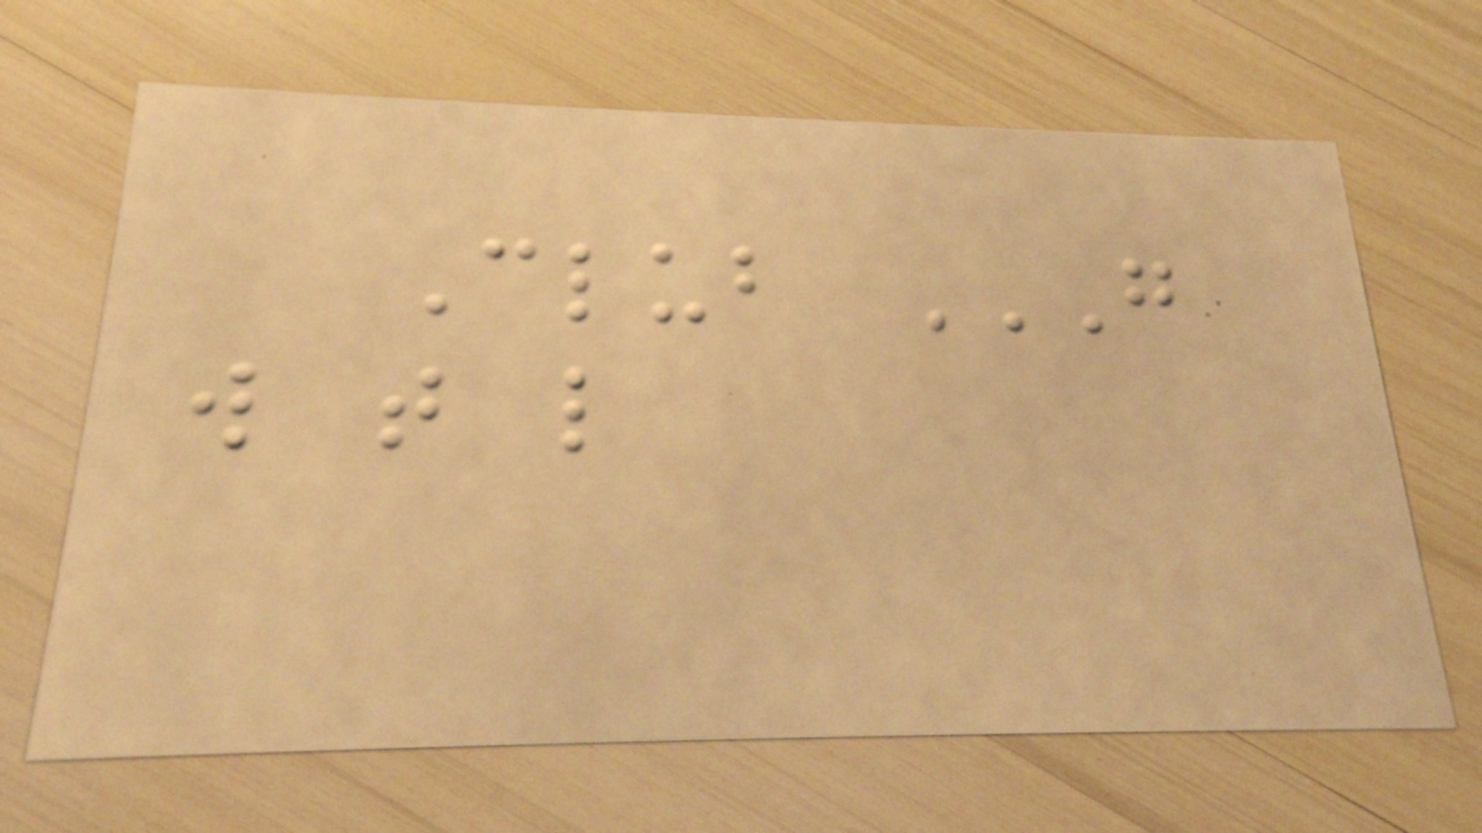Club G
W T L
